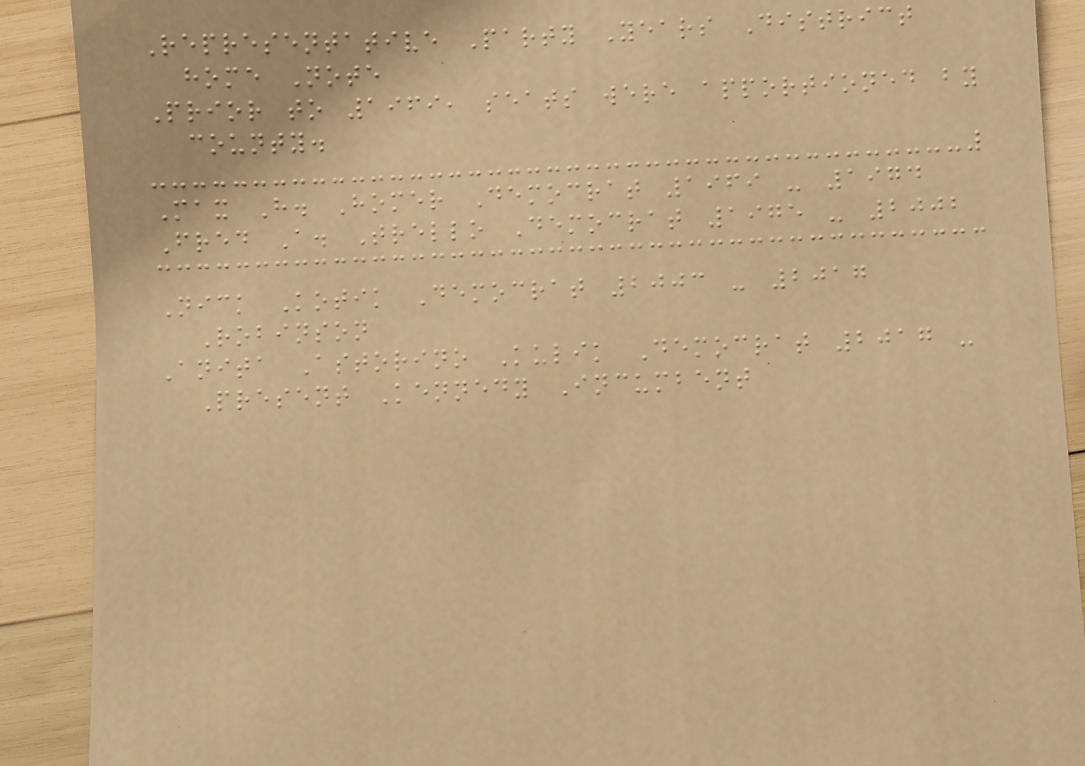Representative Party Years District
home Note
Prior to 1969, seats were apportioned by
county.
Max H. Homer Democrat 1969 - 1974
Fred A. Trello Democrat 1975 - 2002
Nick Kotik Democrat 2003 - 2017
Robinson
Anita Astorino Kulik Democrat 2017 -
Present Kennedy Incumbent
